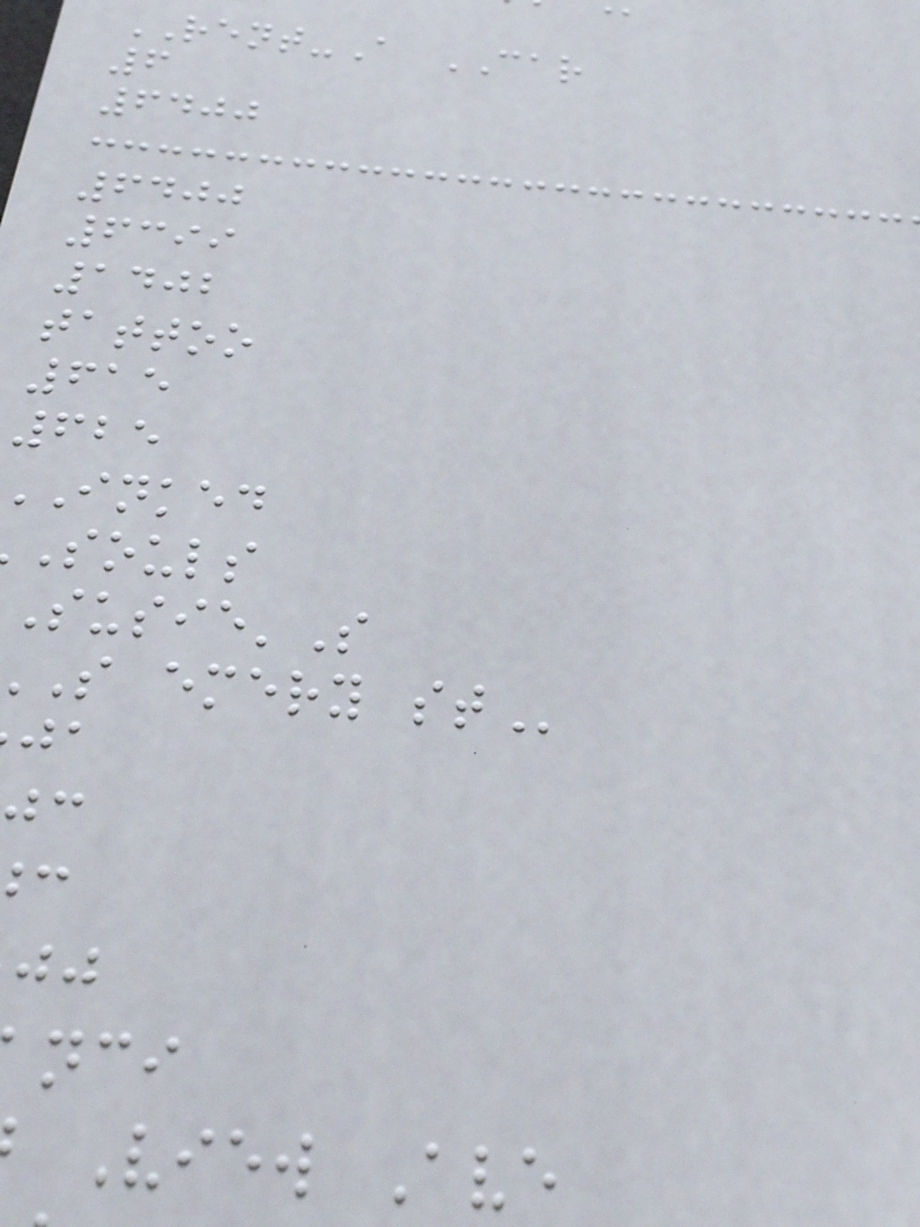RENT-A CAR
6
6400
6400
6399
1402
tattoo
615
625
inked
souls
S emery
View Ave
